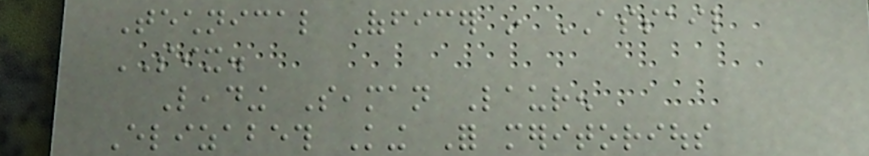Technical Officer in ASSAIL
SIX.
Leading Seaman Lauren
Elizabeth King For meritorious
